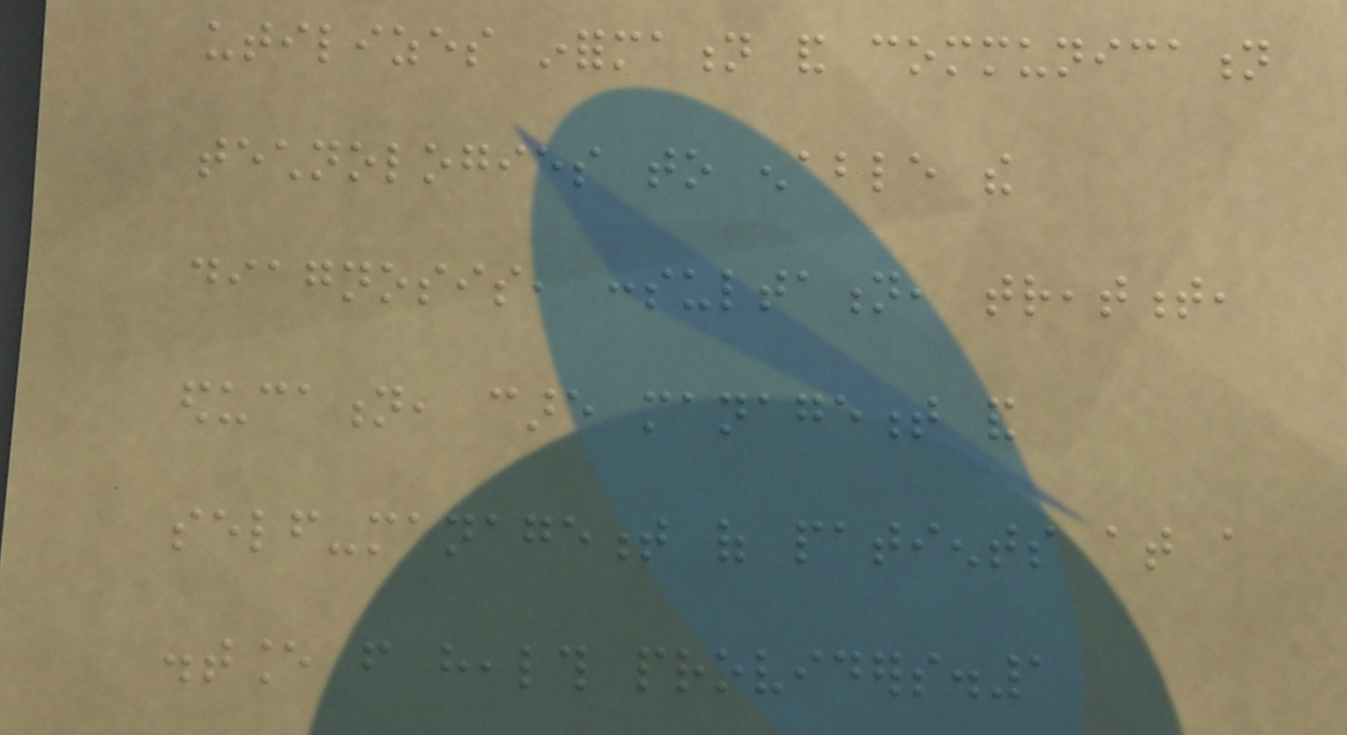utilizes information and communication
technologies to enable the
diagnosis, consultation, treatment,
education, care management and
self-management of patients at a
distance from health providers.1
